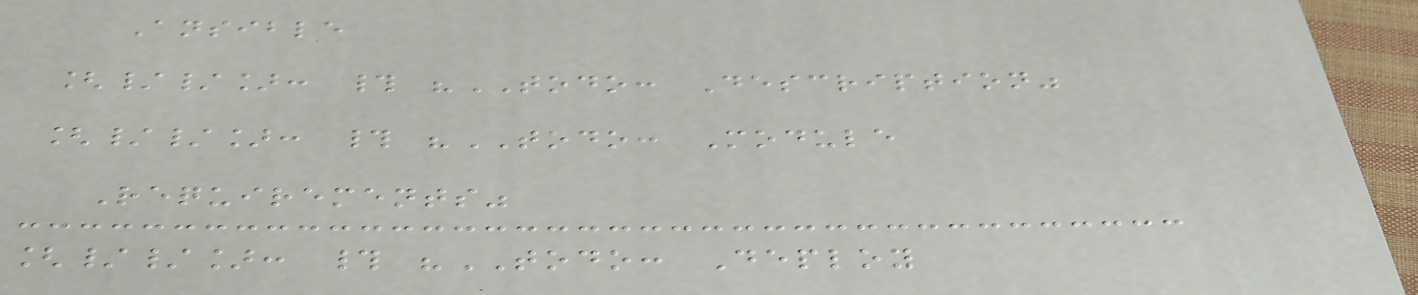Ansible
[//]: # "TODO: Description"
[//]: # "TODO: Module
Requirements"
[//]: # "TODO: Deploy
